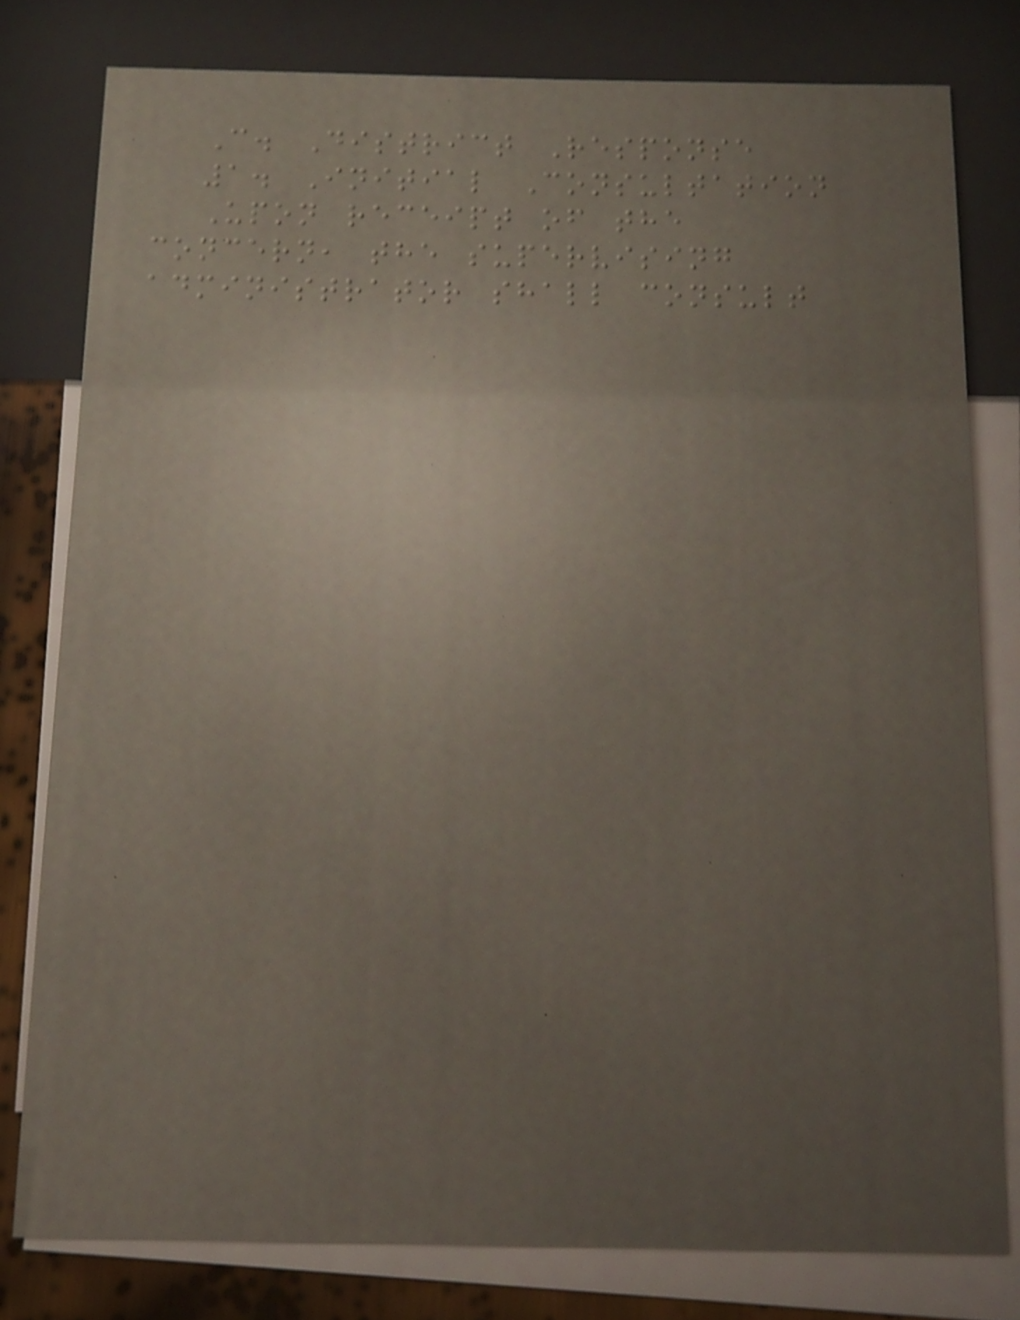C. District Response
1. Initial Consultation
Upon receipt of the
concern, the supervising
administrator shall consult
